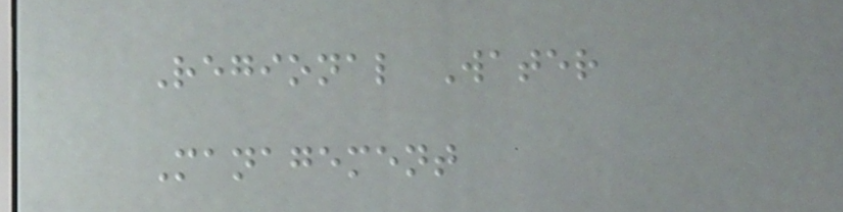Regional Water
Management
